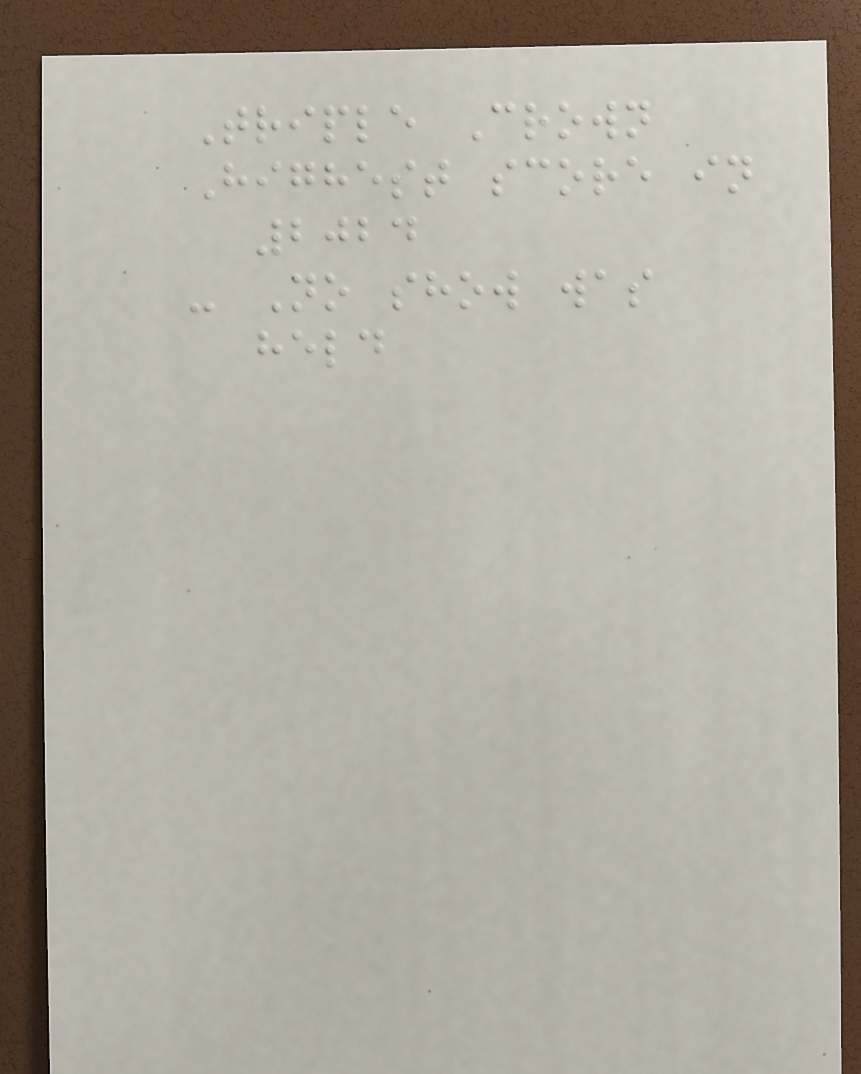Triple Crown
Highest score in
2024
- No show was
held
